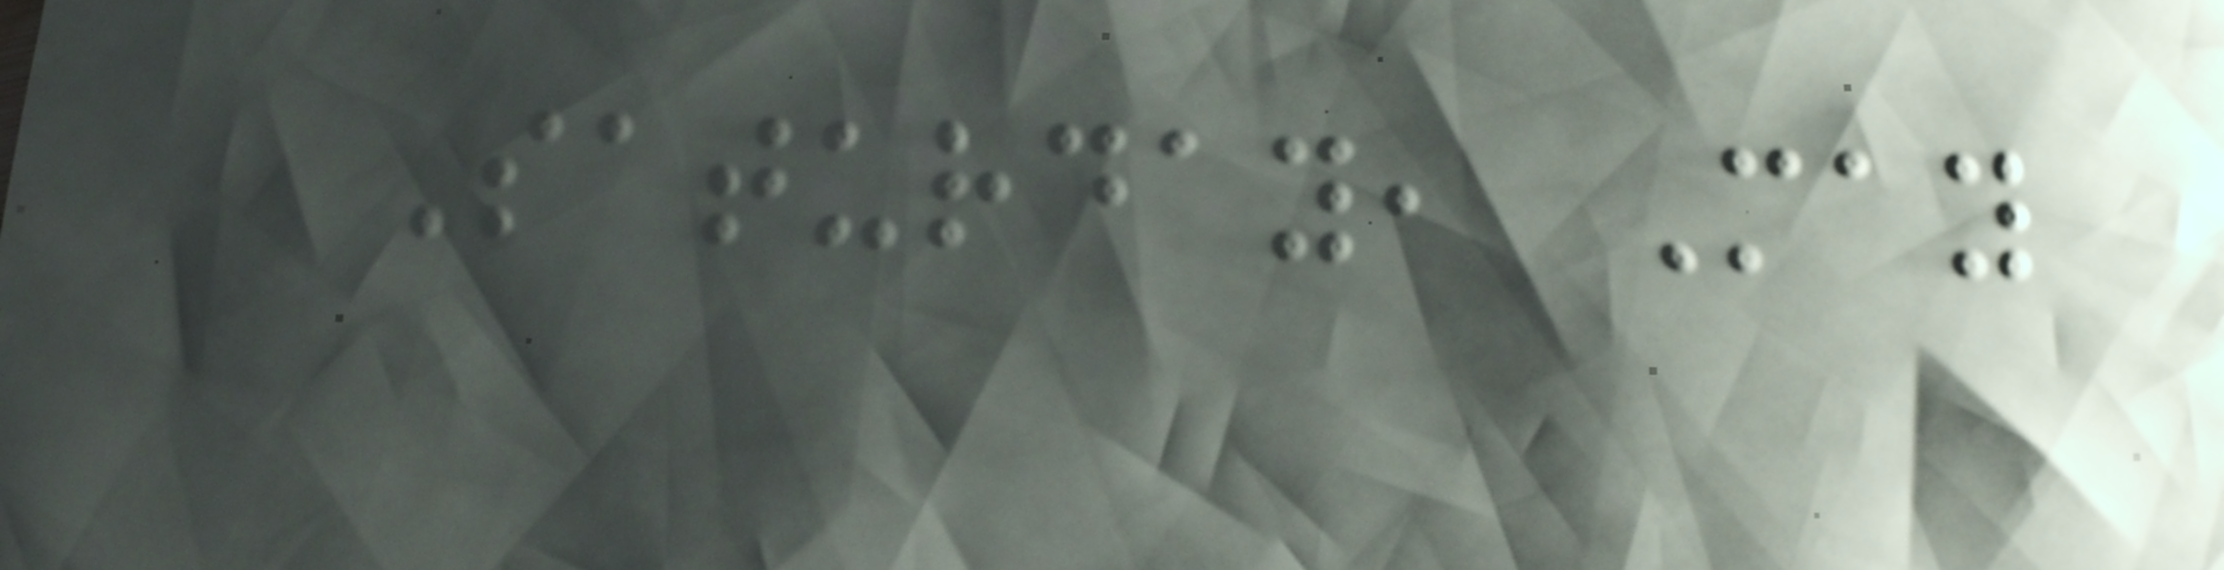Saturday, May
